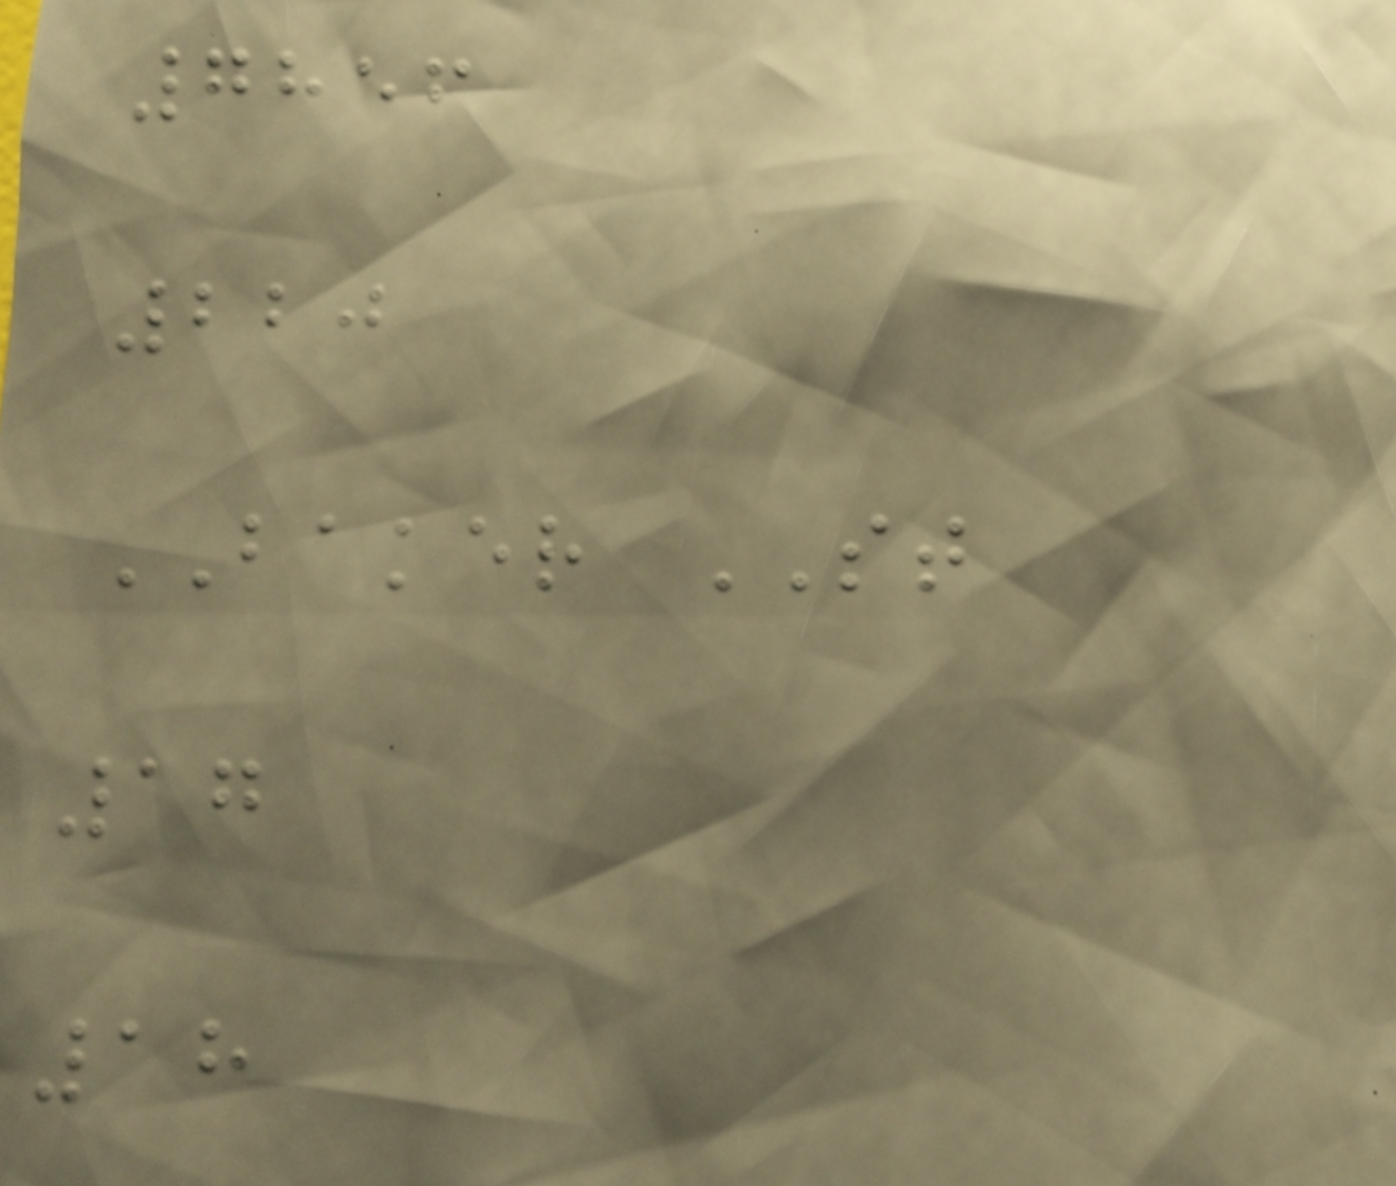7856
220
BAKER ST
17
18
